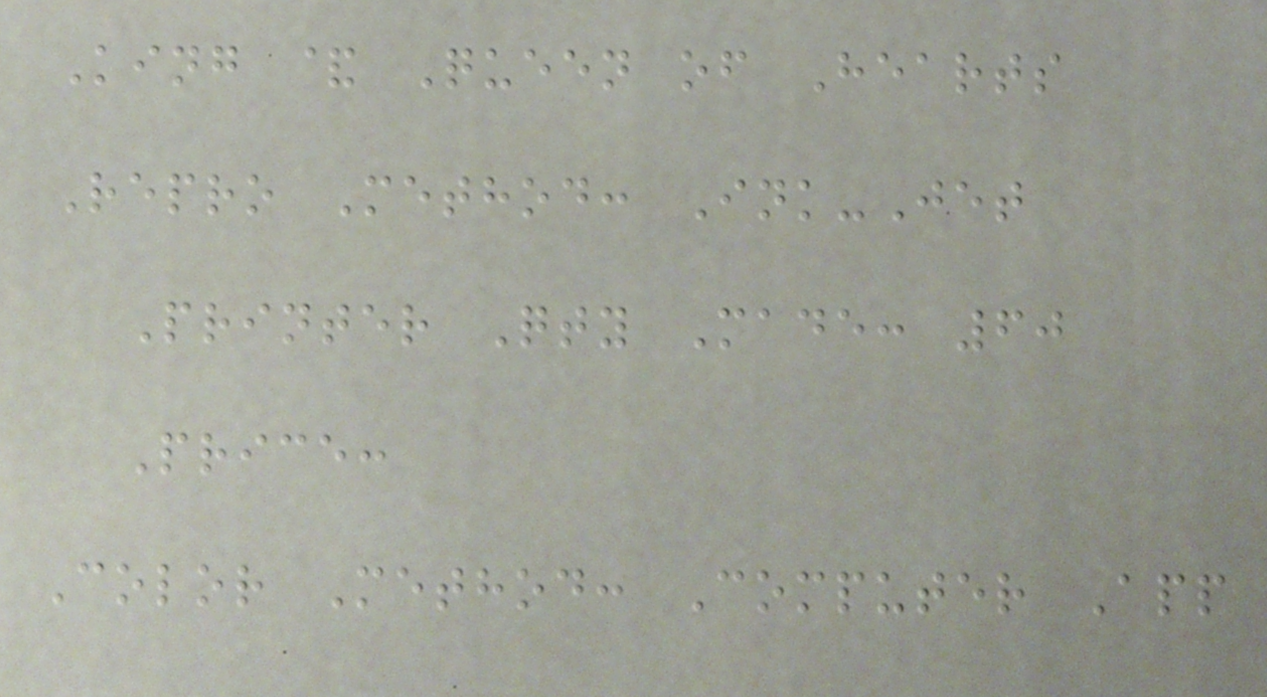King & Queen of Hearts
Repro Method: Ink-Jet
Printer Qty Made: 60
Price:
Color Method: Computer App
